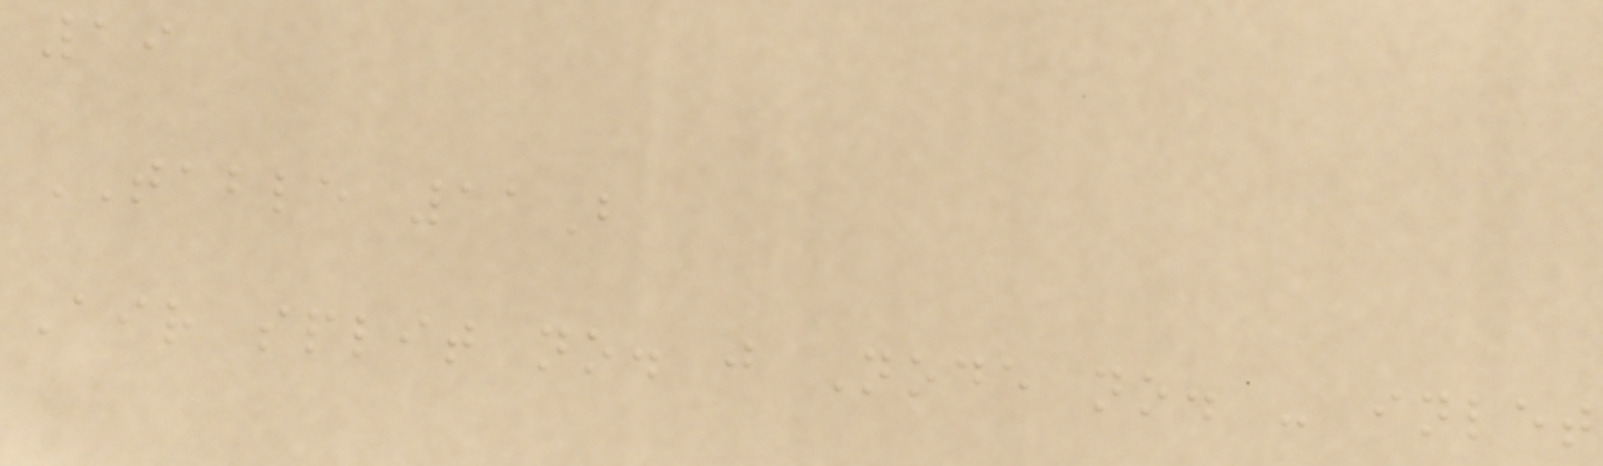19
TABLE 11B
Air split no. j Node no. - inlet
